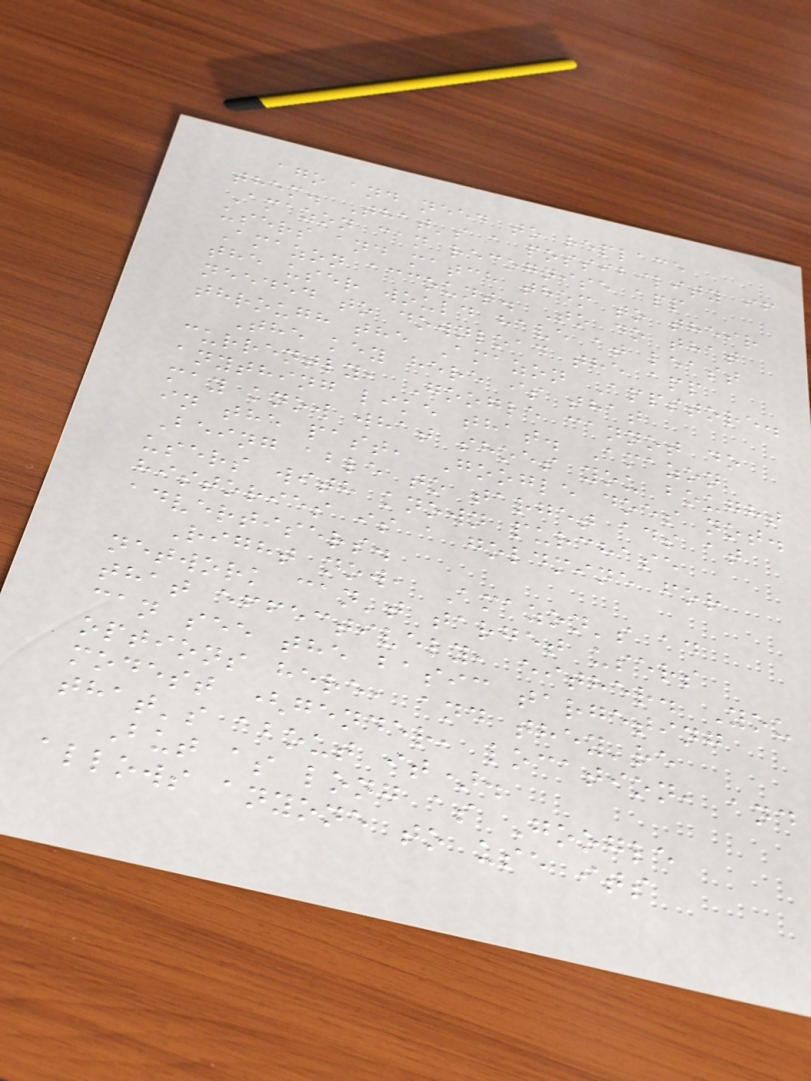ago and need to replace
them. That's a possibility if
Amazon can recognise app
users and match them to their
Amazon account. To do that
the user would have at least
needed to download the app
through the Amazon Appstore.
The key here is that
currently, Google cannot do
anything like that. Amazon
may know what shoes you bought
in the past, Google does not.
Being able to target ads at
users with known purchase
histories is a goldmine for
advertisers.
Right now, Amazon's ad
network can't target users
that effectively, either. You
can see the basic targeting
options here, and they're
modest (gender, location, and
that's about it).
But as long as Google
allows anyone to use its
